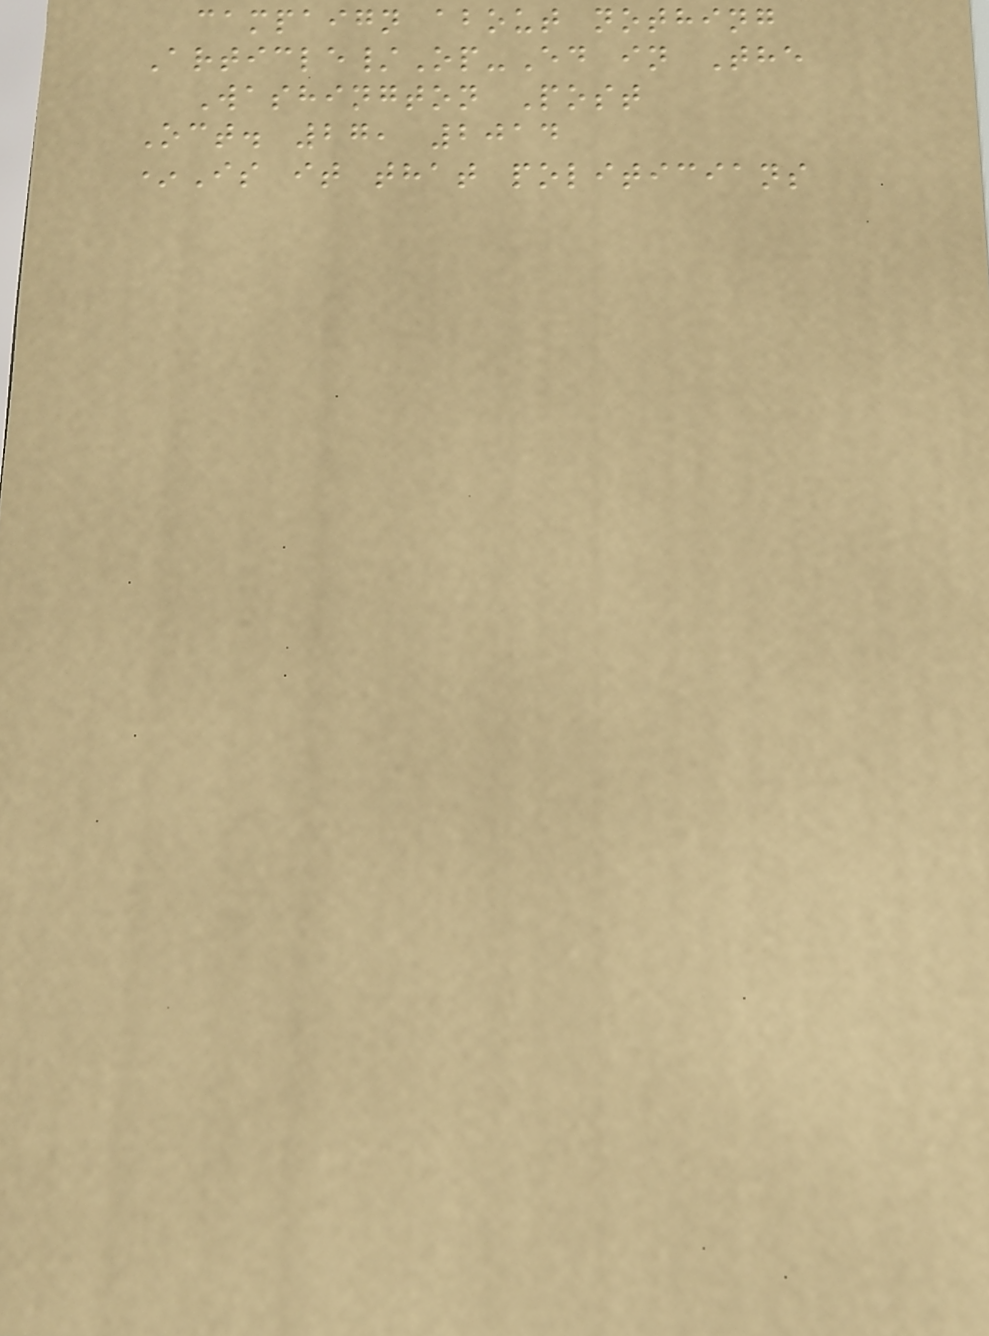campaign about nothing
Article/Op-Ed in The
Washington Post
Oct. 27, 2014
*Is it that politicians
